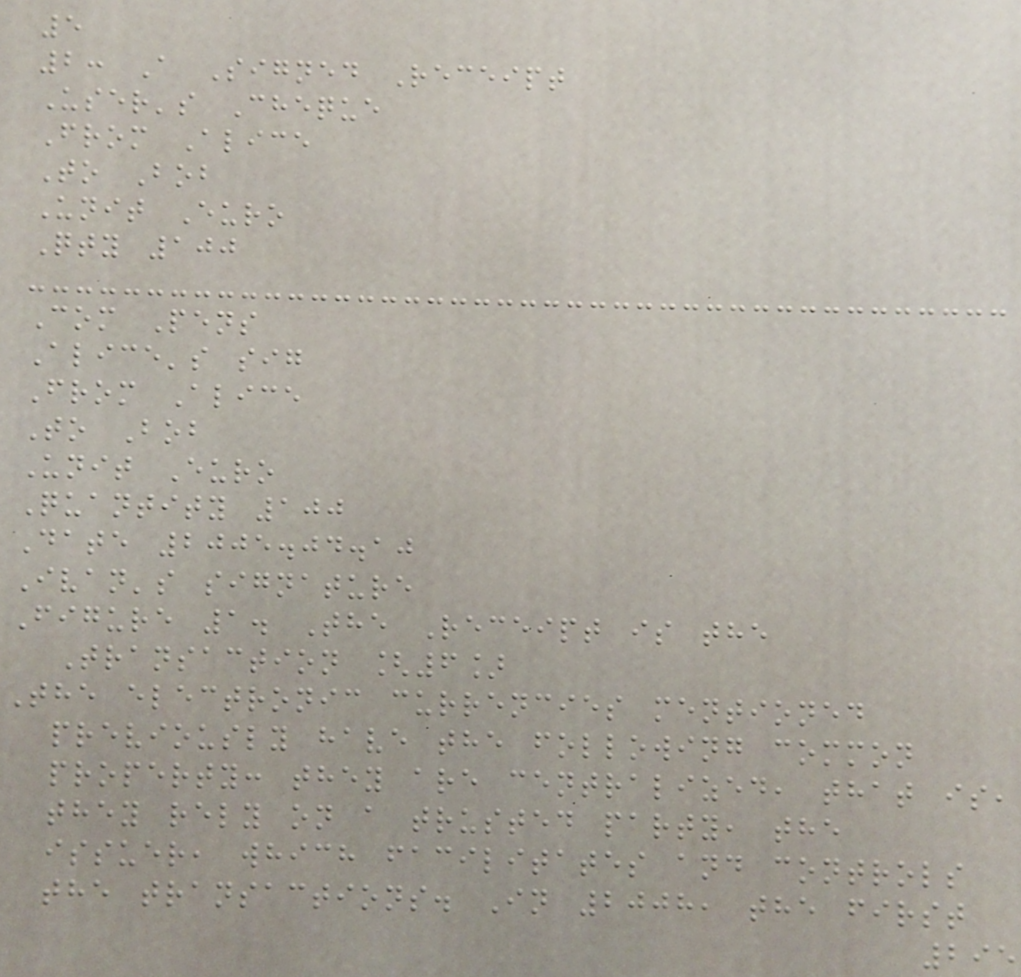5
2: A Signed Receipt
User's Cheque
From Alice
To Bob
Unit Euro
Qty 100
Com Pens
Alice's sig
From Alice
To Bob
Unit Euro
Quantity 100
Date 2005.04.10
Ivan's signature
Figure 1. The Receipt is the
Transaction [6]
The electronic currencies mentioned
previously have the following common
property: they are centralized, that is,
they rely on a trusted party, the
issuer, which facilitates and controls
the transactions. In 2008, the first
295
